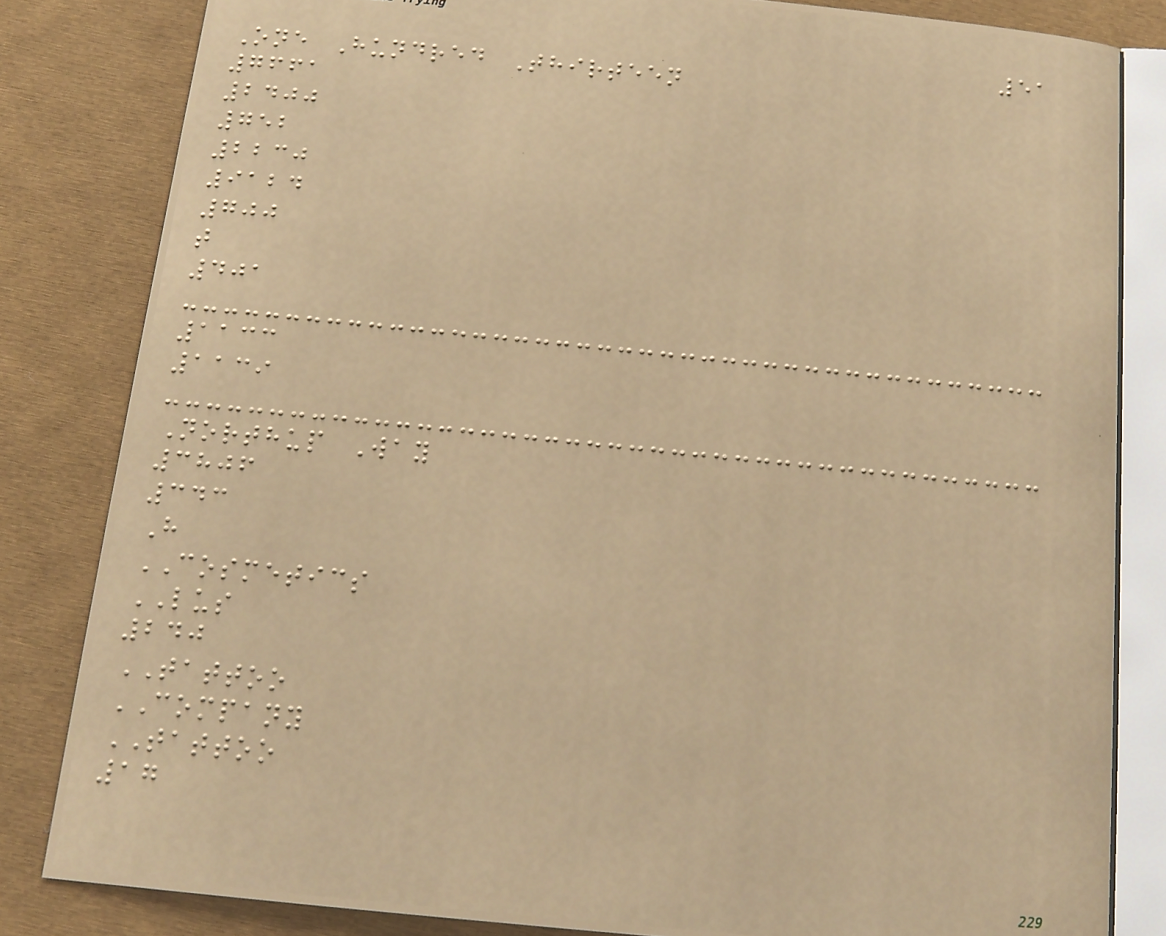51
One Hundred Thirteen
7661
2400
752
2230
9124
700
t
401
1133
1139
Northup Way
3806
343
H
COSMETICS
LUS
240
TATTOO
COMPANY
TATTOO
17
